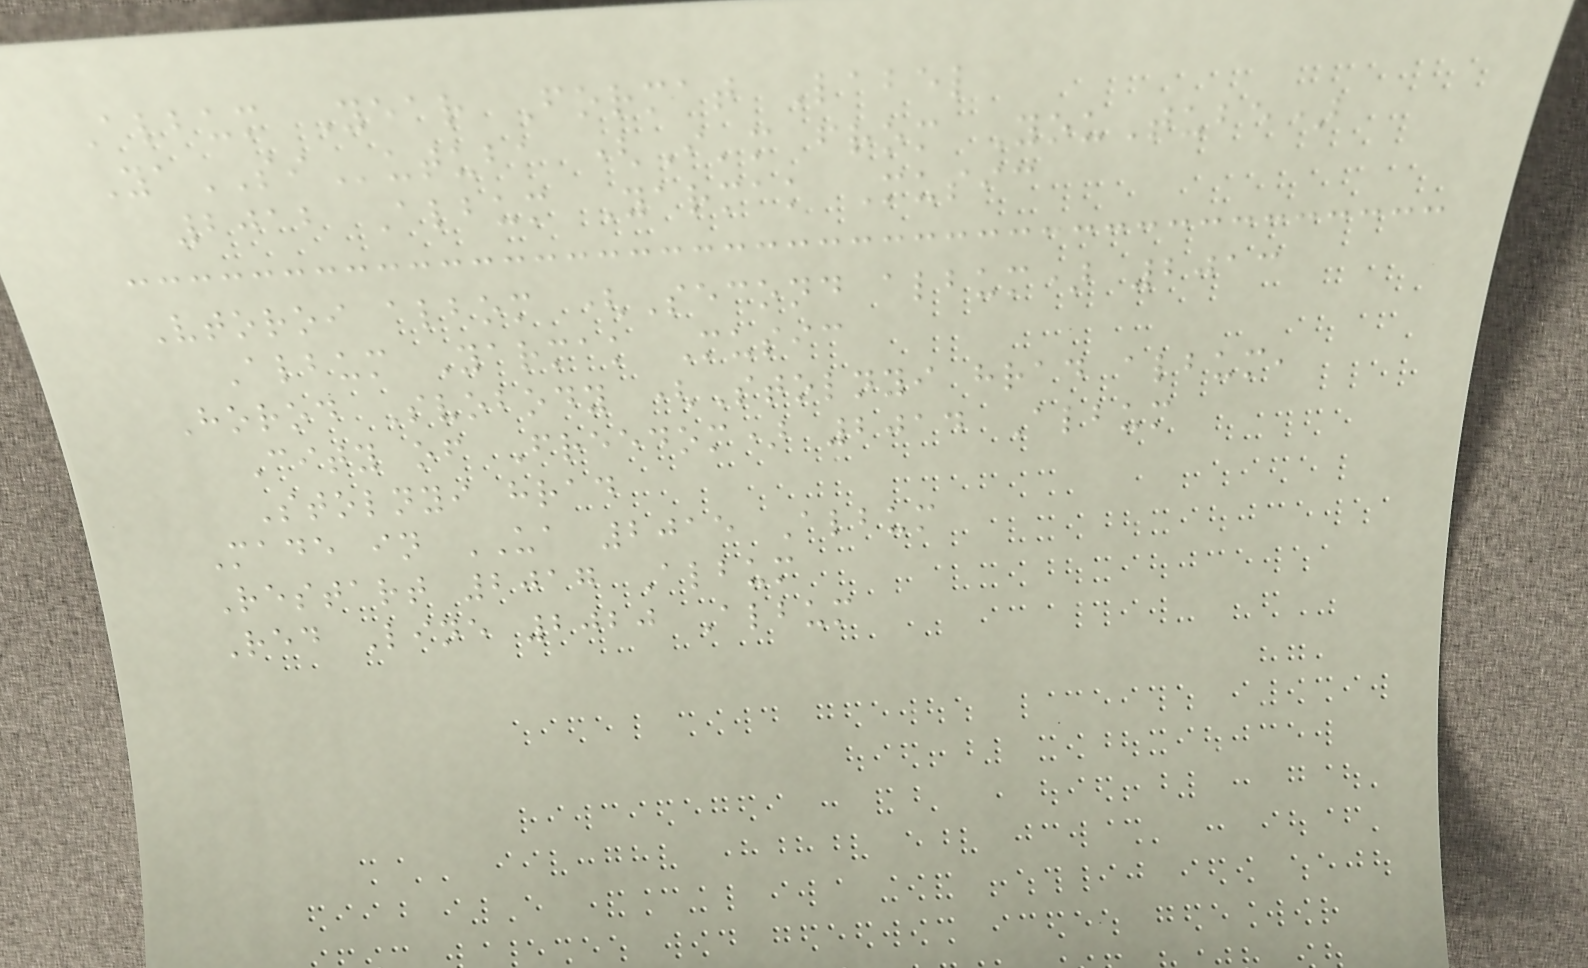Album Year Format Label
YaSIutuba (I'm from YouTube)
2012 Album Yarmak Music
Vtoroi albom (Second album) 2013
Album Yarmak Music
Horod Svobody (Stolnyi hrad album,
City of Freedom) 2014 Album
Stolnyi hrad
Made in UA 2015 Album
Restart 2017 Album
Red Line 2020 Album
